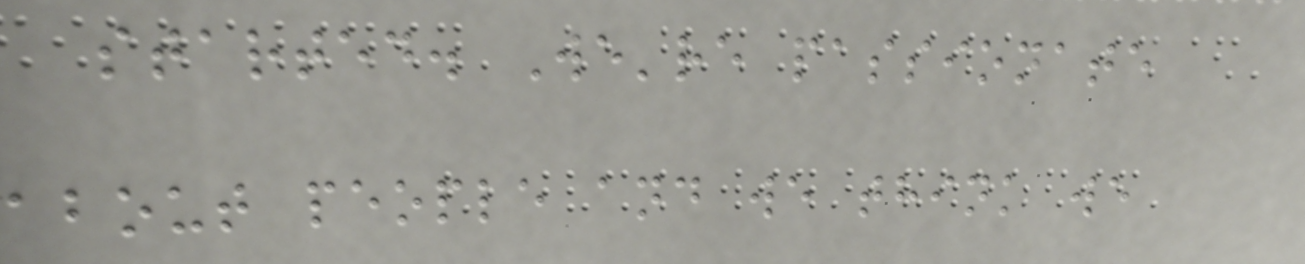started. We're passionate
about people and we think we
